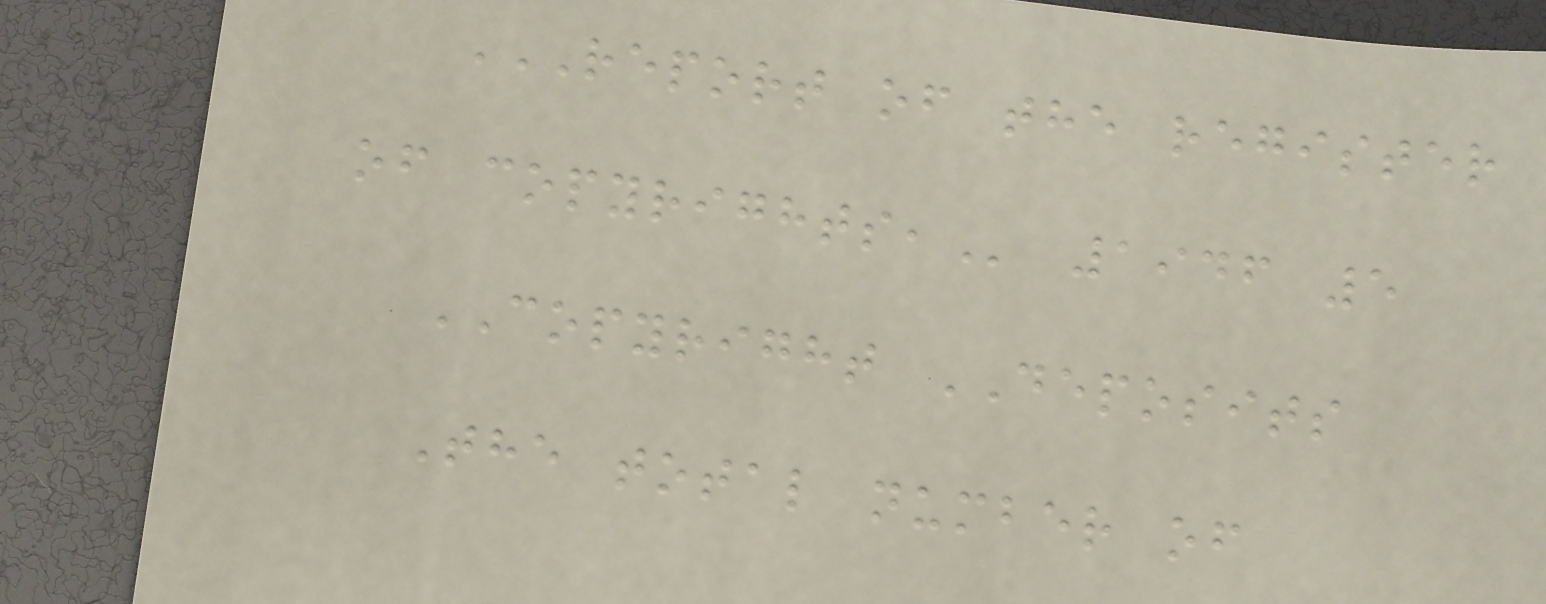REPORT OF THE REGISTER
OF COPYRIGHTS, 1946 5
COPYRIGHT DEPOSITS
The total number of
